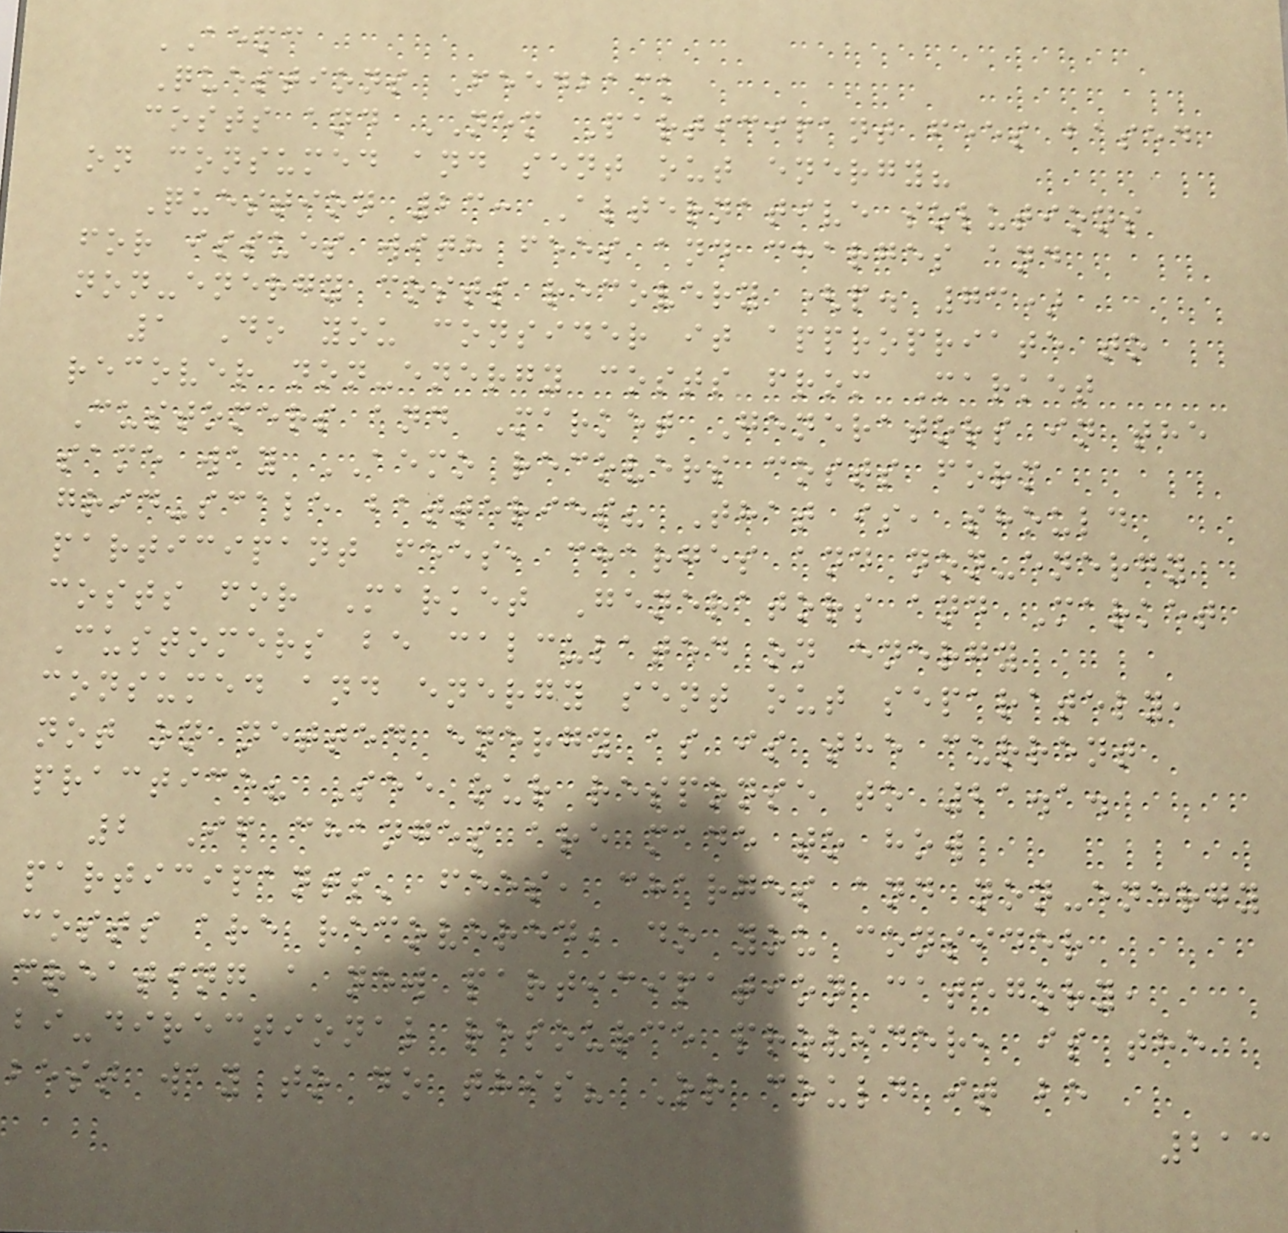AEMC
Questions Feedback
costs and NEM Participant fees based
on consumed and sent out energy?
Question 23: Alternative solutions
for issues with fees and charges and
non-energy costs recovery (p. 73)
1 Do you consider it appropriate to
recover non-energy costs from Market
Customers and Market Generators in the
same way AEMO recovers costs form
grid-scale batteries? That is, should
participant fees, charges and non-energy
costs for Market Generators and Market
Customers be calculated on energy
consumed and energy sent out separately,
not on netted energy as is the current
practice? See our response to 21.1.
2 If changes are made to how
participants' fees, charges and non-energy
costs are recovered, do you consider
creating a new participation category,
bi-directional resource provider, is the
best way to do this? Or could it be
213
